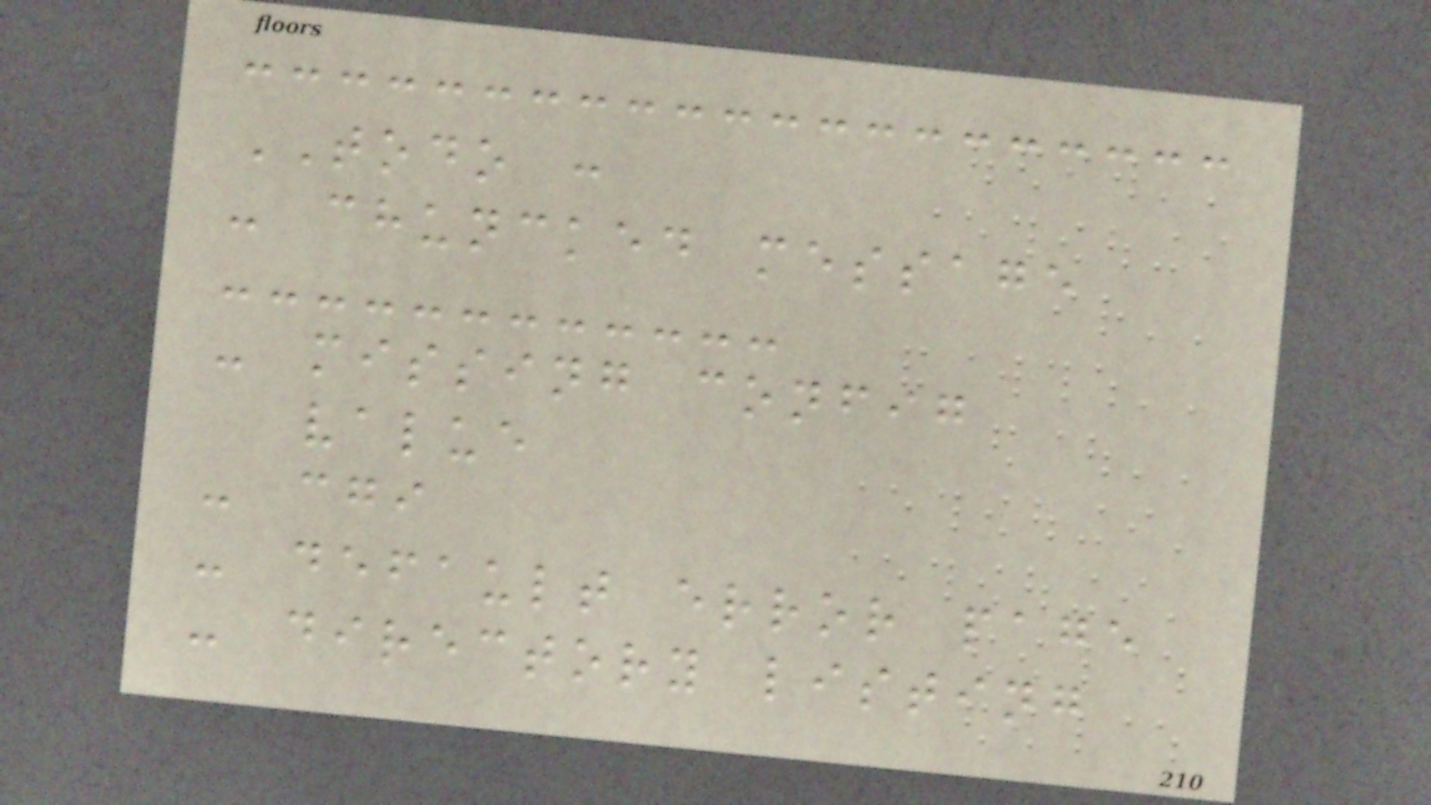TODO :
- chuncked message
- missing config
value
- cgi
- default error page
- directory listing
